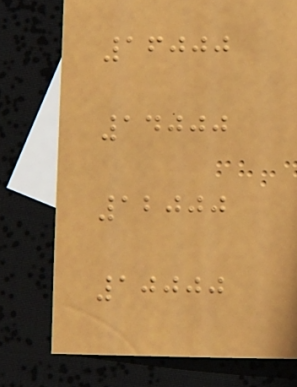16000
14000
12000
10000
